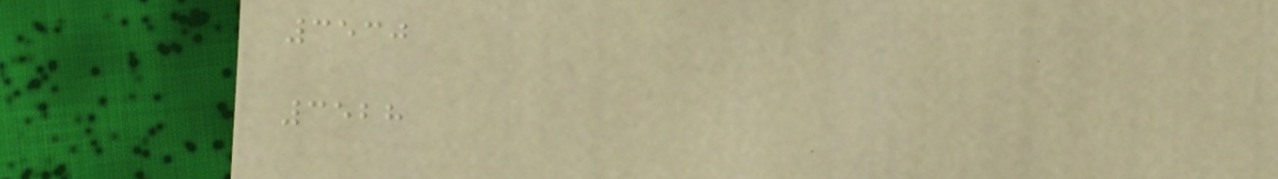3530
3528
